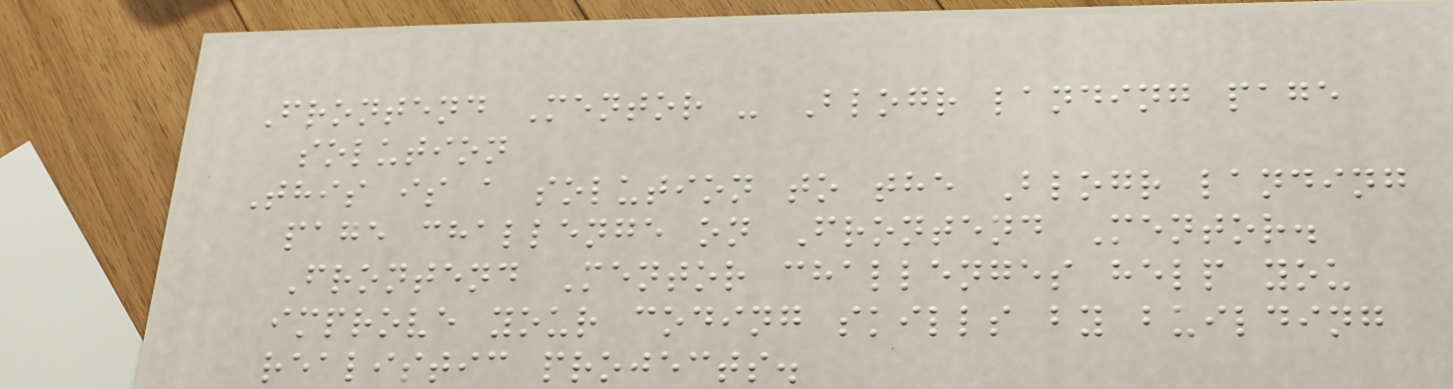Frontend Mentor - Blogr landing page
solution
This is a solution to the Blogr landing
page challenge on Frontend Mentor.
Frontend Mentor challenges help you
improve your coding skills by building
realistic projects.
